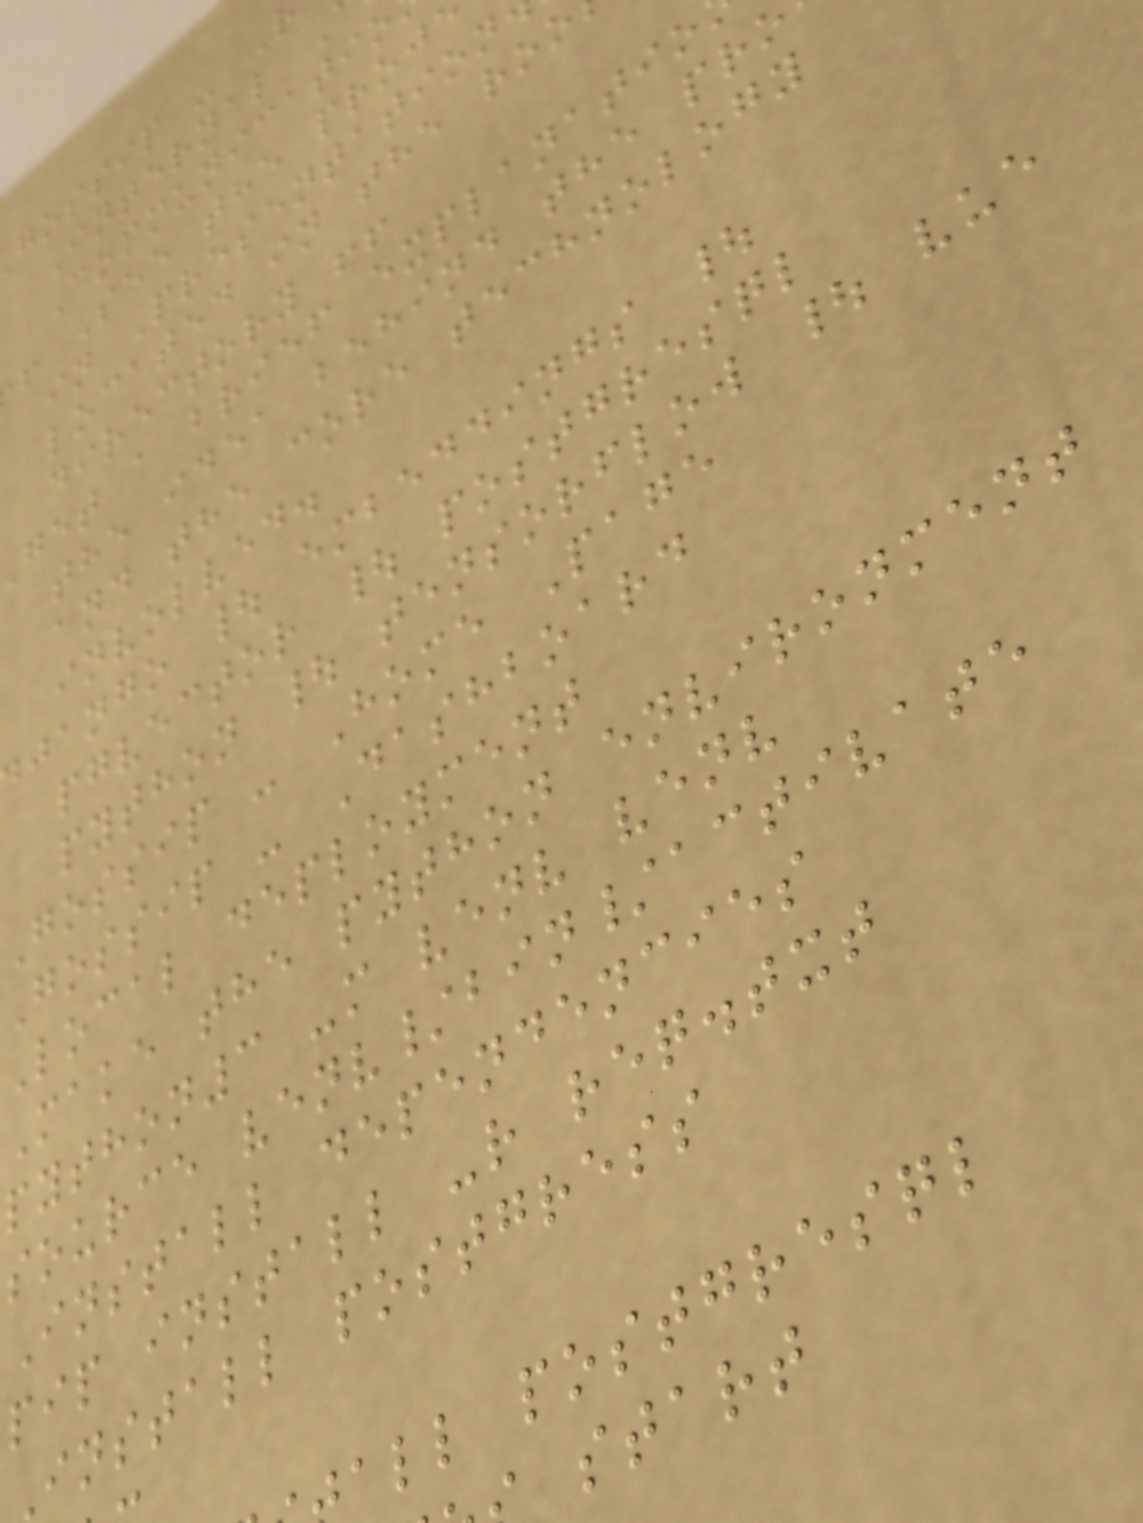gossip - R
Internal
Communicatio
! See the proj
in Presentation
located in the roo
directory !!
get a brief explanatio
the idea behind the pro
and the core technology
involved.
jango | embeddings |
pgvector | postgresql
python | tensorflow | vue
Gossip - Home Page
Gossip - Dashboard
Local deployment
Make the python environment
python3 -m venv venv
source venv/bin/activate
Install dependencies
pip install -r req.txt
install postgress
all postgresql
start
